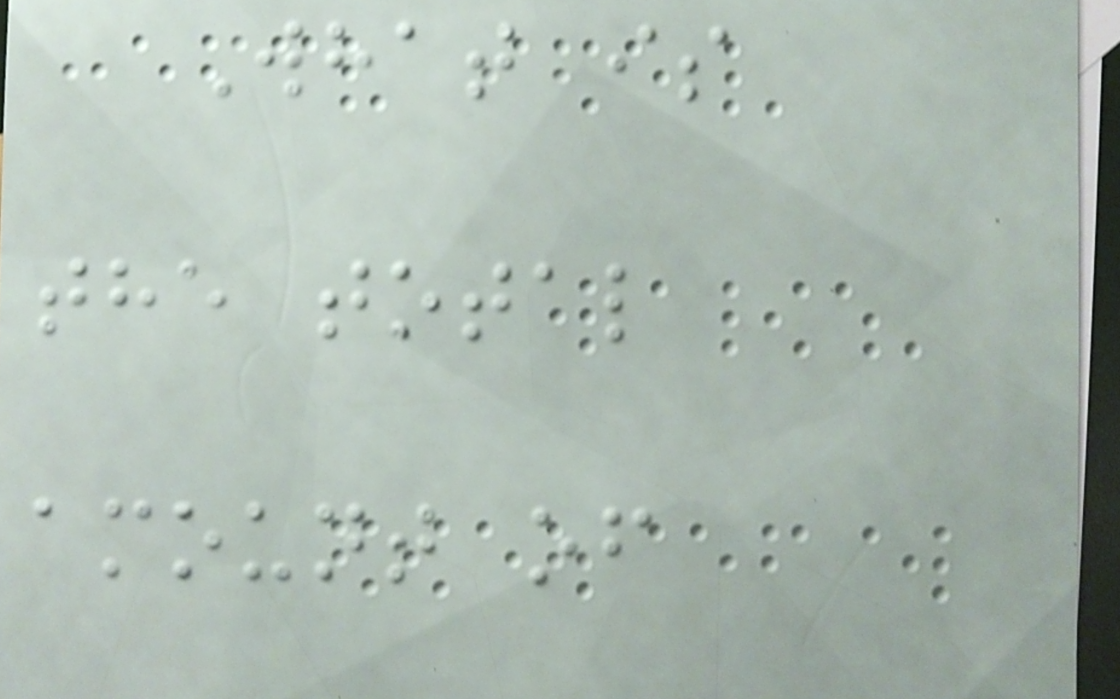What is
the total
amount of
